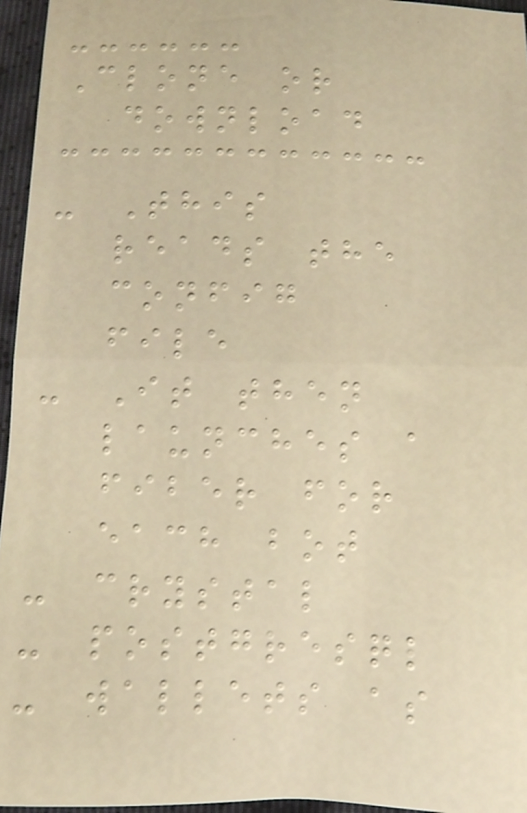Clone or
download
- This
reads the
config
file
- It then
launches a
fiber for
each bot
- crystal
- postgresql
- wallets as
